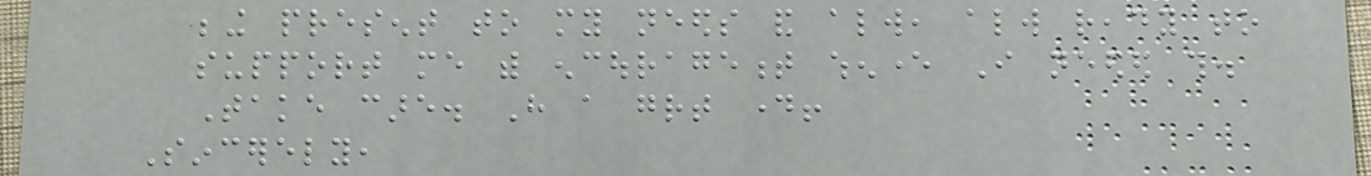being present to my needs and always, always ready to
support me with encouragement whenever I needed this.
Take care. Have a great day!
Sincerely,
